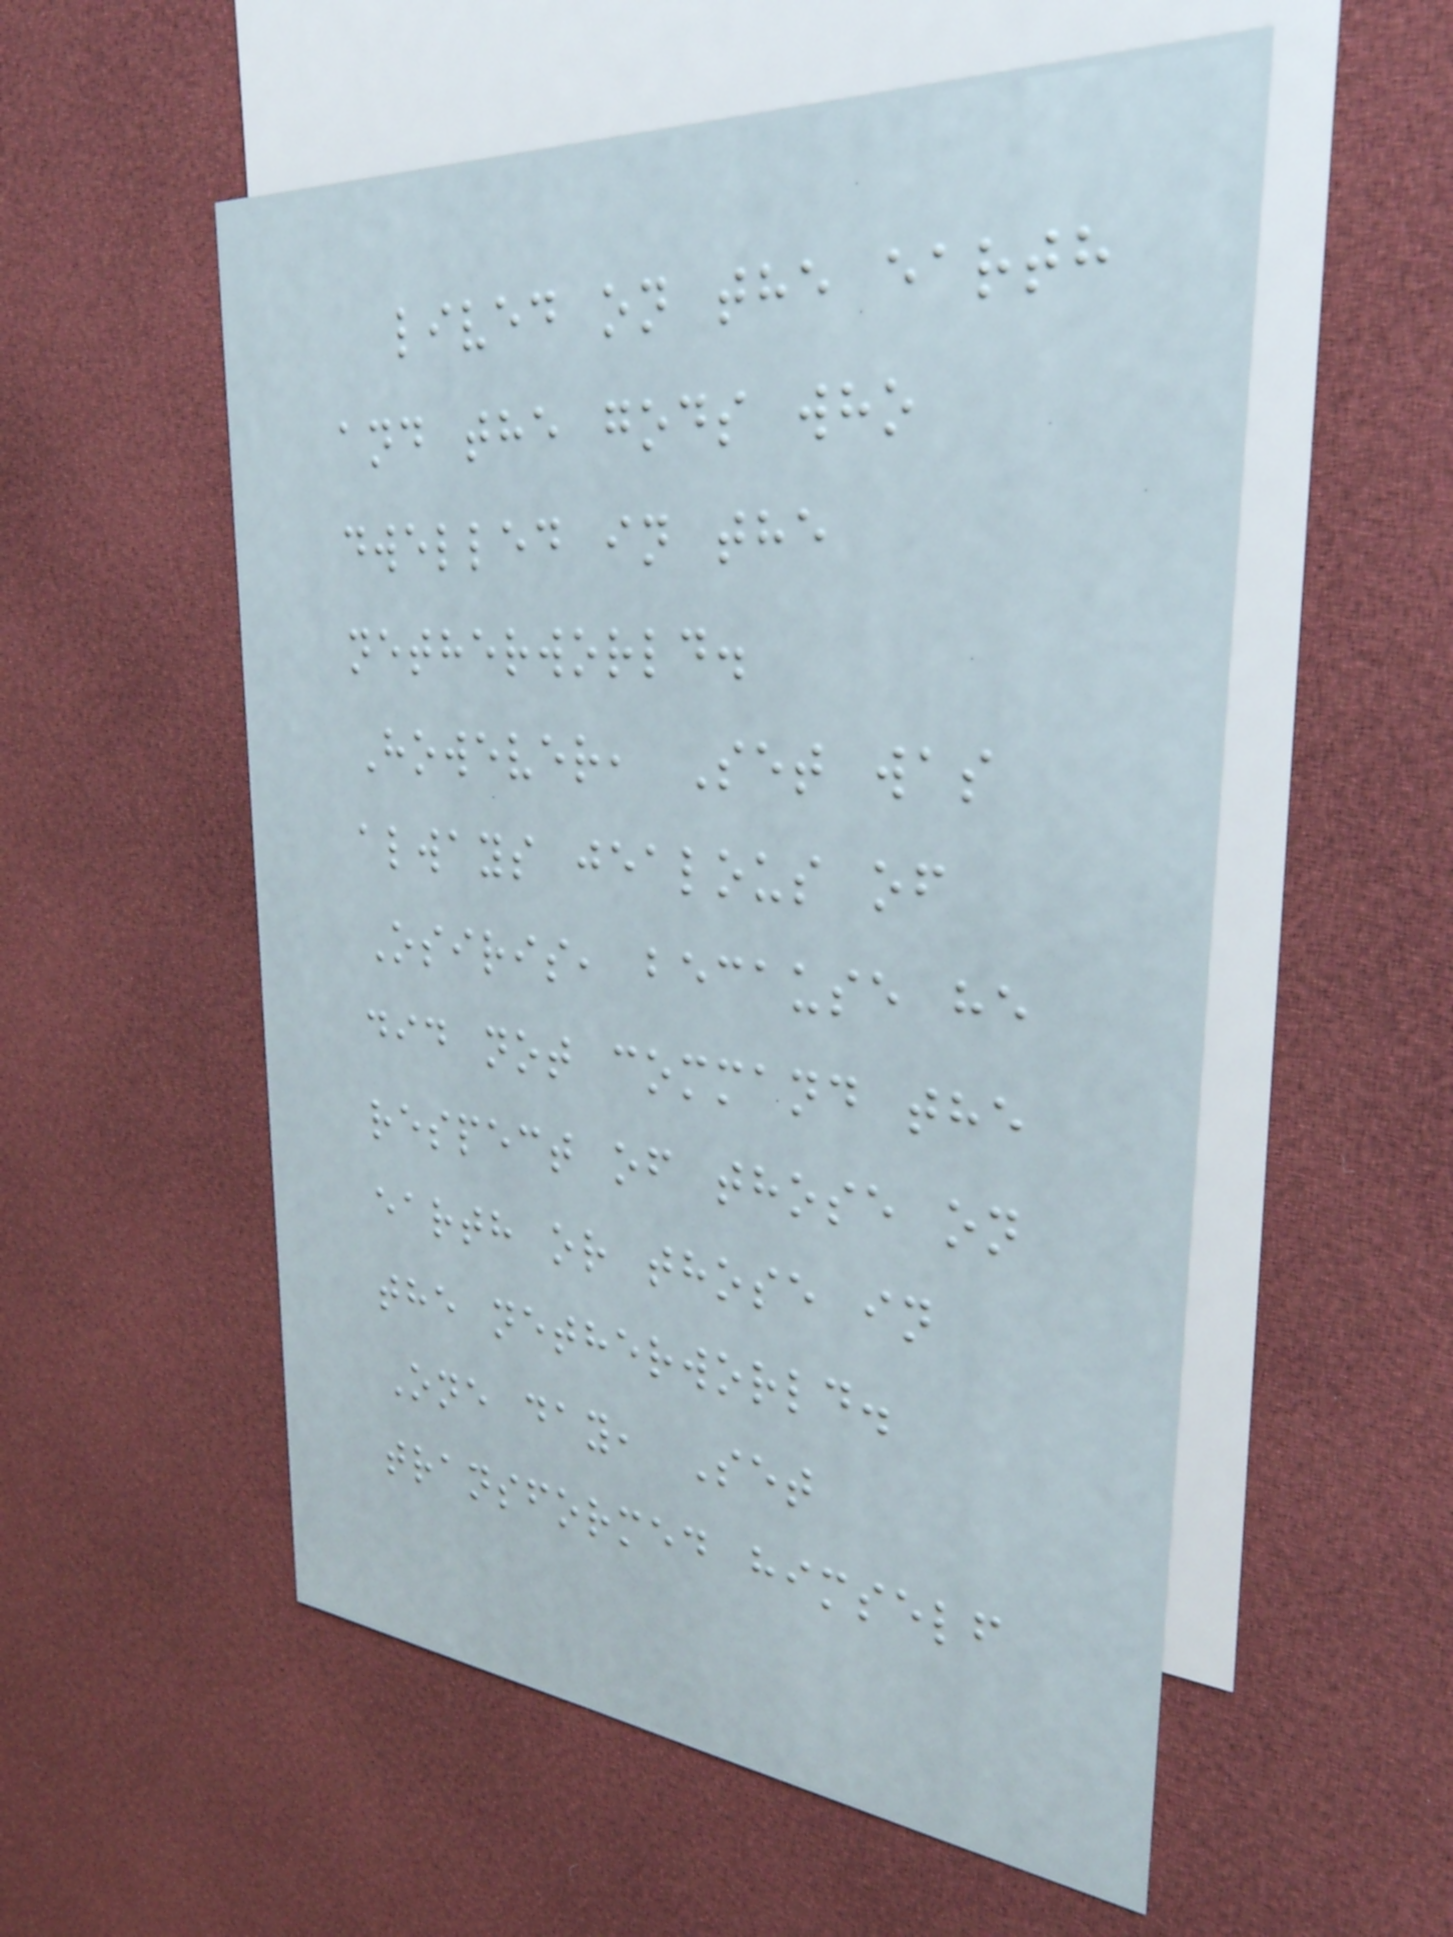lived on the earth
and the gods who
dwelled in the
netherworld.
However, Set was
always jealous of
Osiris, because he
did not command the
respect of those on
earth or those in
the netherworld.
One day, Set
transformed himself
